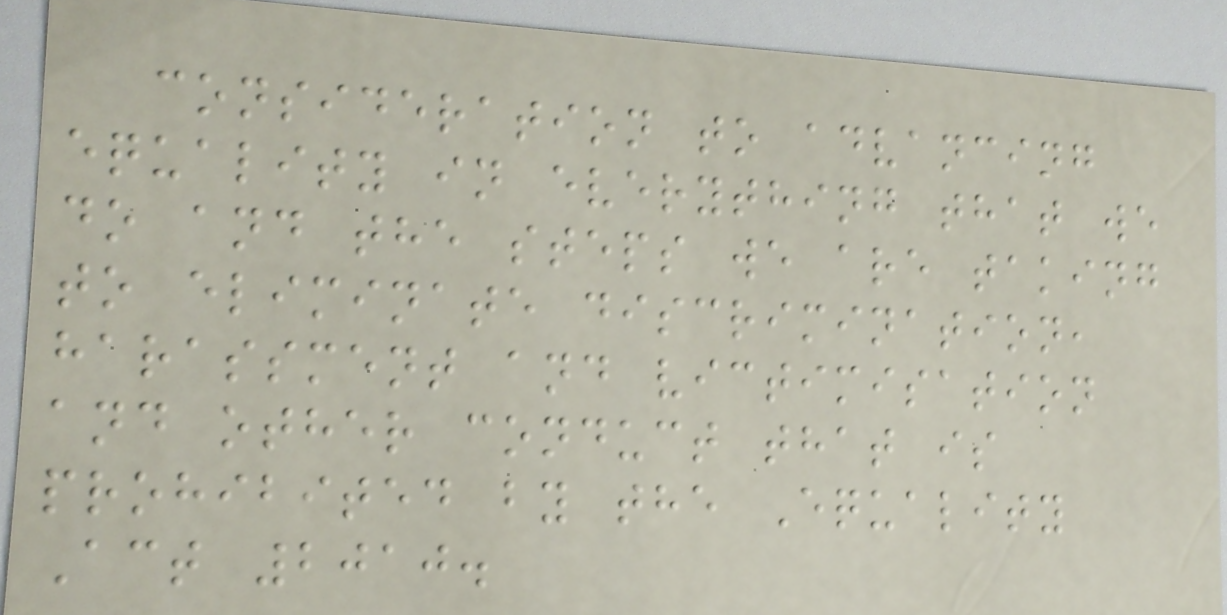consideration to advancing
equality in everything that we
do and the steps we are taking
to eliminate discrimination,
harassment and victimisation
and other conduct that is
prohibited by the Equality
Act 2010.
